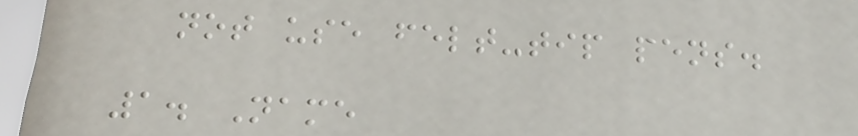not use felt-tip pens.
1. Name
